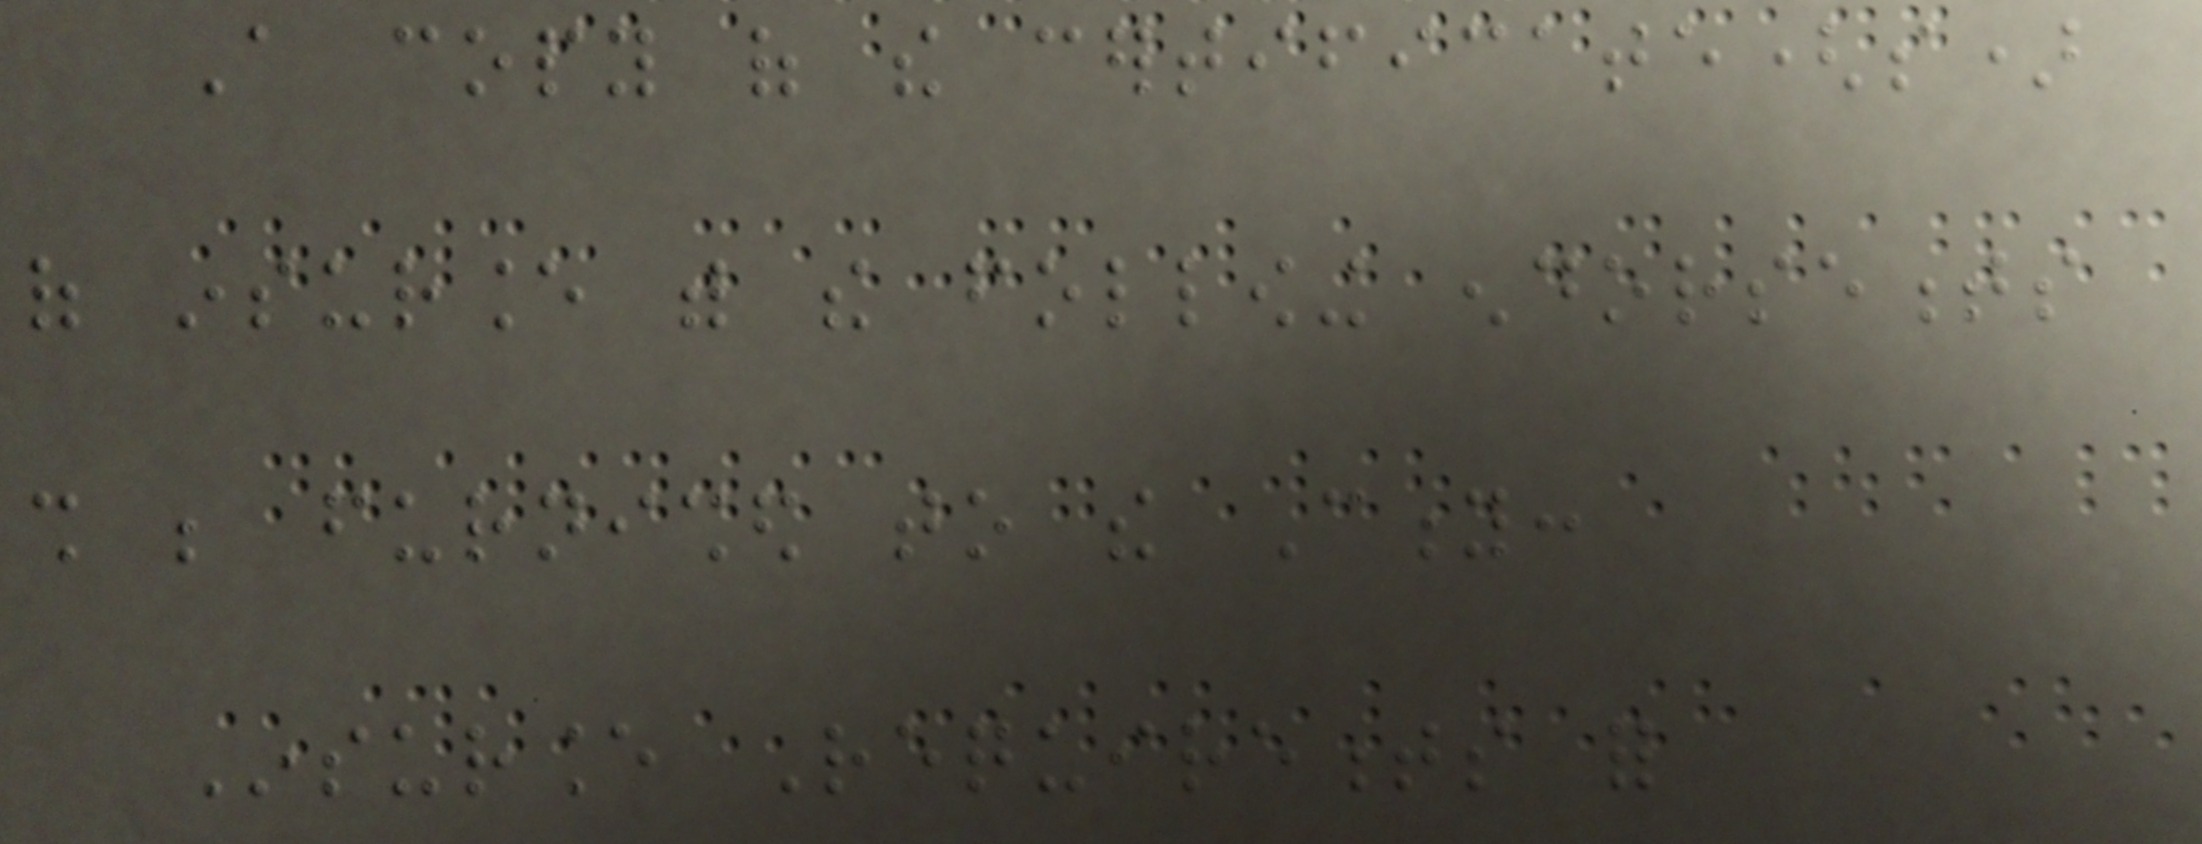A copy of the certificate(s)
of insurance with the following endorsements
shall be furnished to the City:
Insurance Requirements for
